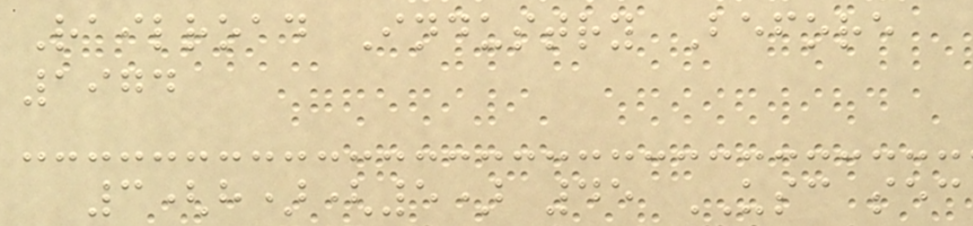Railroad Industry Before
1974
3(h)(5) 45 USC sec
